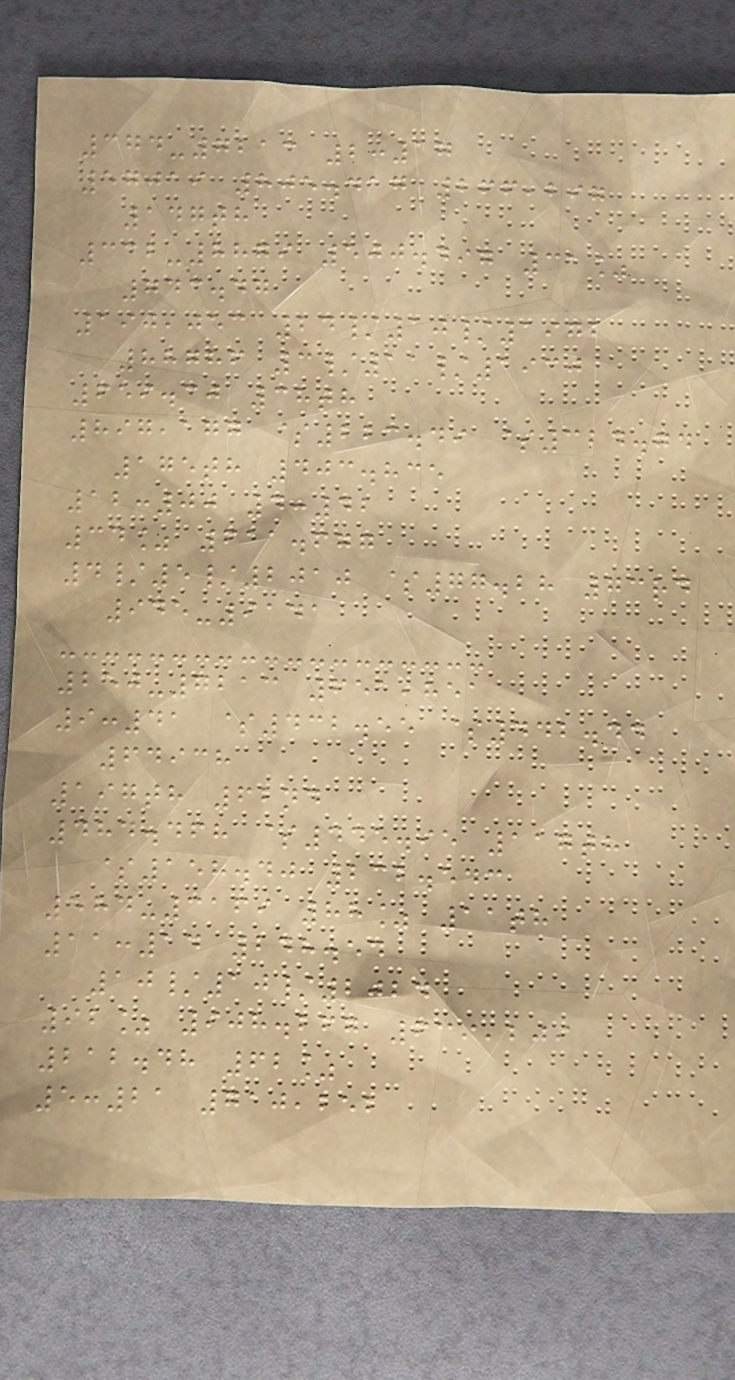374-7213 2:17
57019 805.417 266,297
147th
332-8879 500.497 31%
743.47
190,053 24/10/1972
88786 3/11/1930
659.30 38th
897,177 $223.49 $324.74
175th 403.835
12:00 4:42
34% 611.677
4/5/2010 $77.28 73rd
945-9141
250-7213 651,851
9:41 $432.55 $442.44
64938
197th 62nd
484.468 $445.95 117th
$158.40 232.543
584-3169 88% 11th
11:14 248.54
10/10/2024
92% 908.267 639,209
212.48 62%
5:21 710,252
